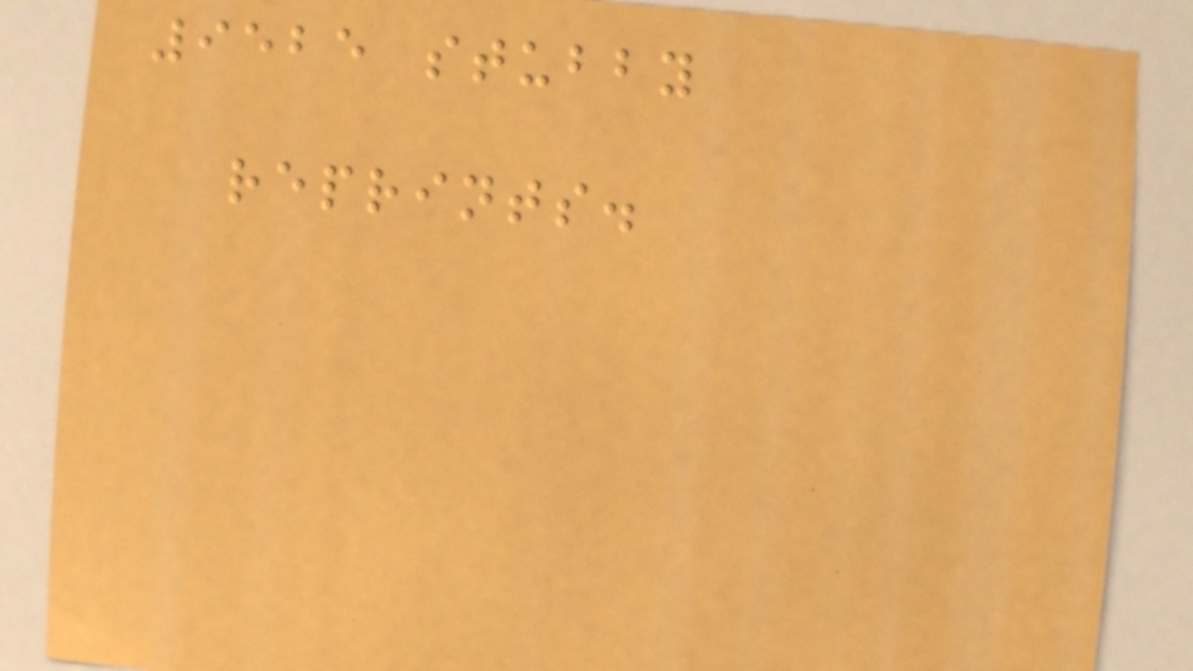9525 stubby
reprints.
